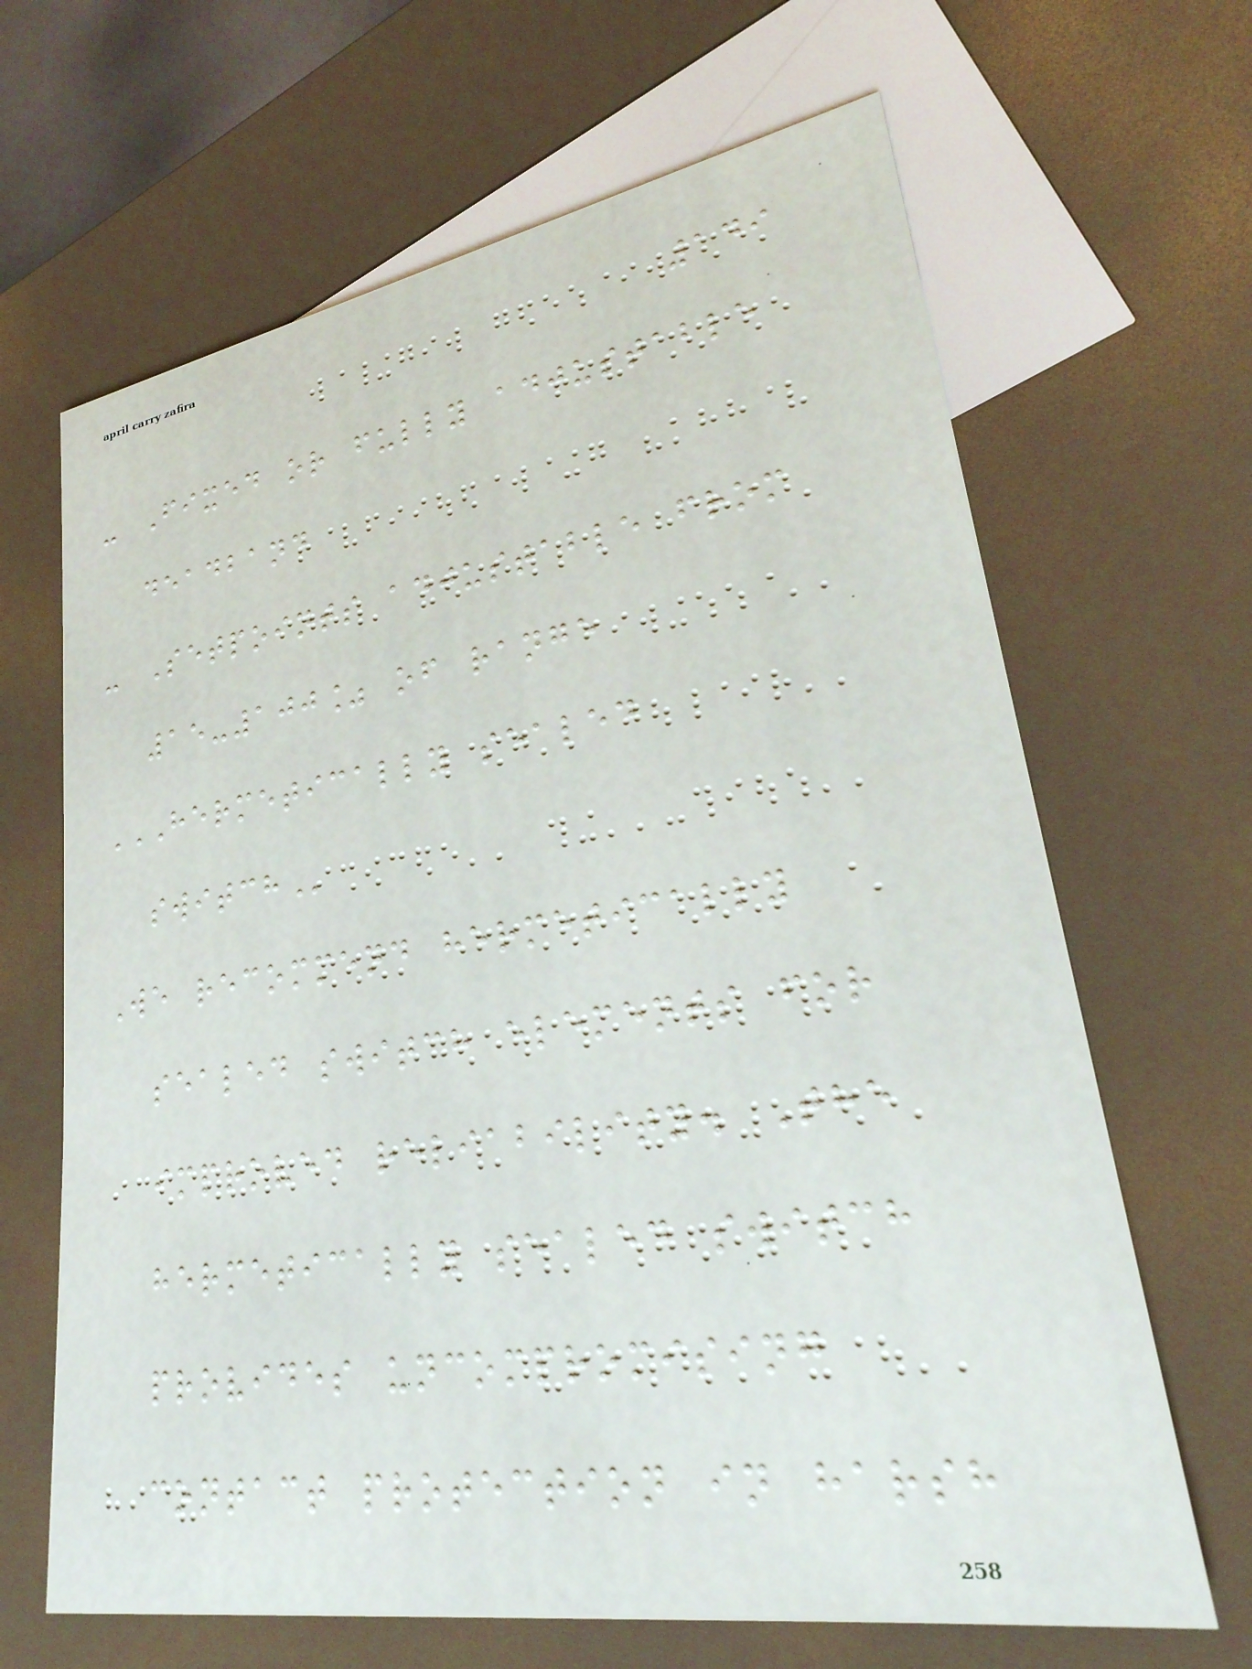149
- Fixed or fully adjustable
deadband
- Setpoints adjustable from
15-100% of range
HERMETICALLY SEALED
SWITCH
We recommend hermetically
sealed switch elements for
improved reliability. The
hermetically sealed switch
provides uncompromising
contact protection in harsh
